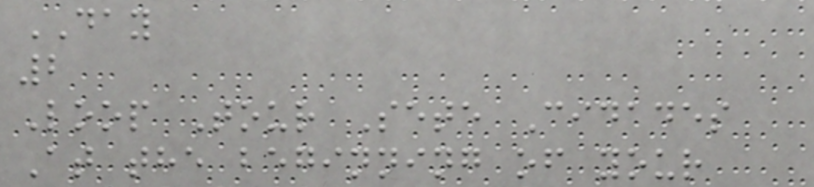DAY
2
Loop Tour Sete Cidades
At the beginning of your
